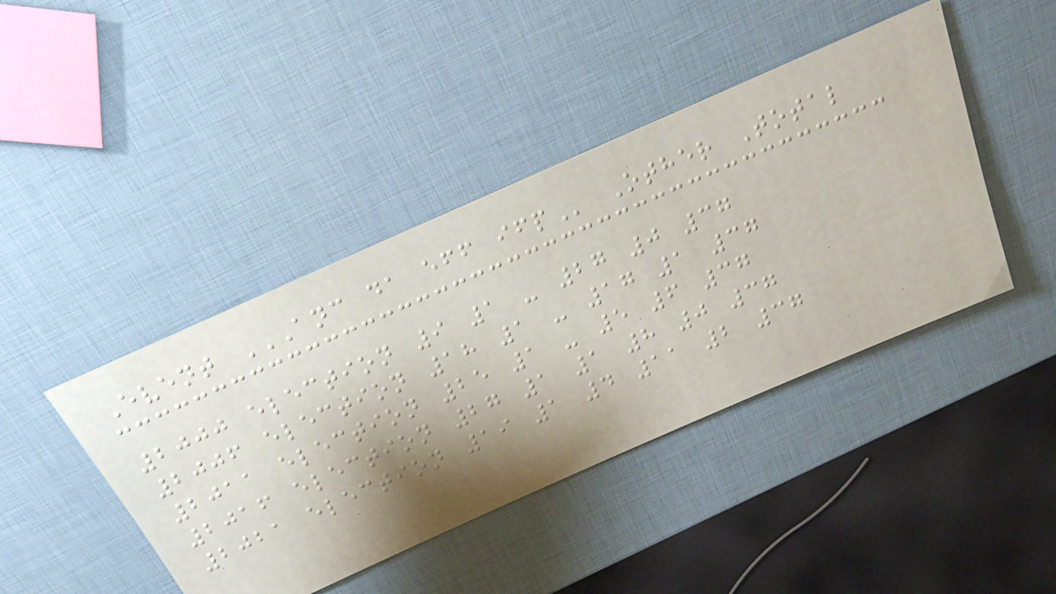Event ANC DA EFF IFP Other Total
2000 election 9 1 - 27 0 37
2006 election 18 1 - 17 1 37
2011 election 25 1 - 5 6 37
2016 election 27 1 1 8 0 37
2021 election 19 1 4 11 2 37
